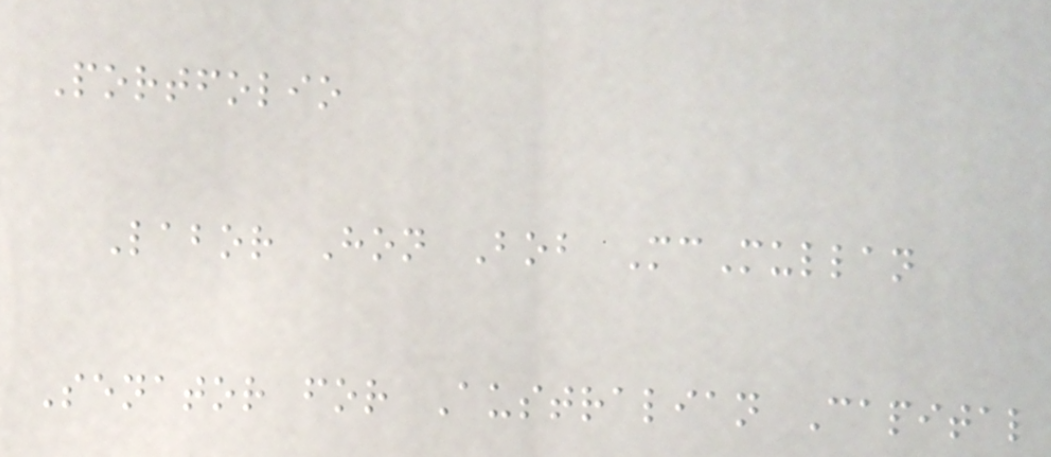Portfolio
Labor Hon Bob McMullan
Senator for Australian Capital
